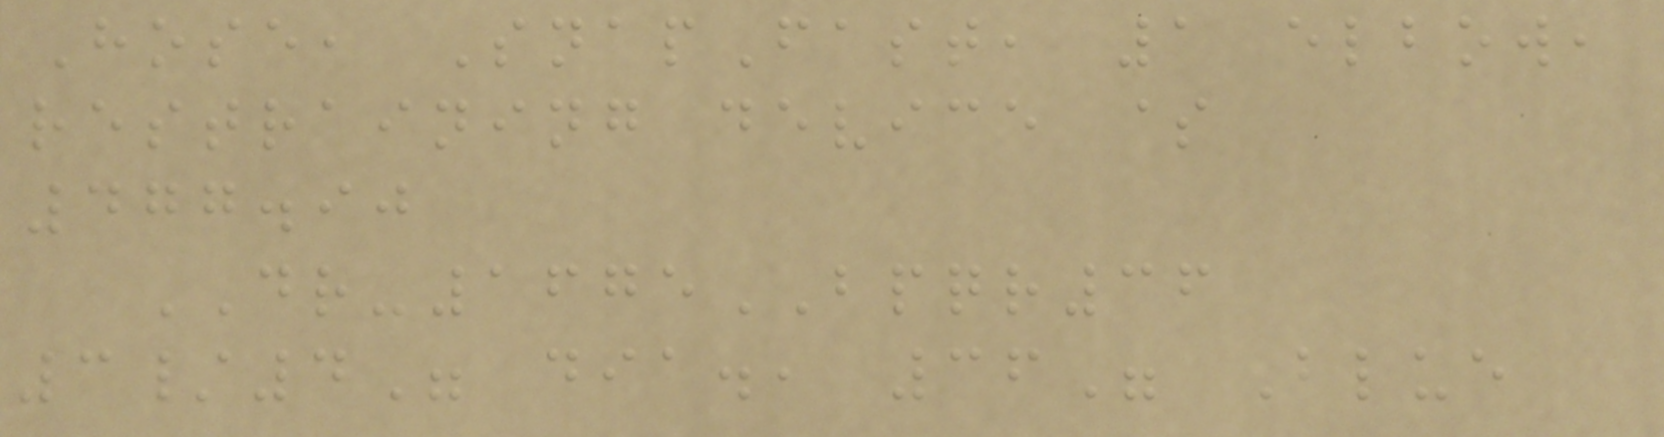Hose, SnapFast, 1 elbow,
restraining device $
477.90
DR-1675BPQR36
3/4" dia., 36" Blue
